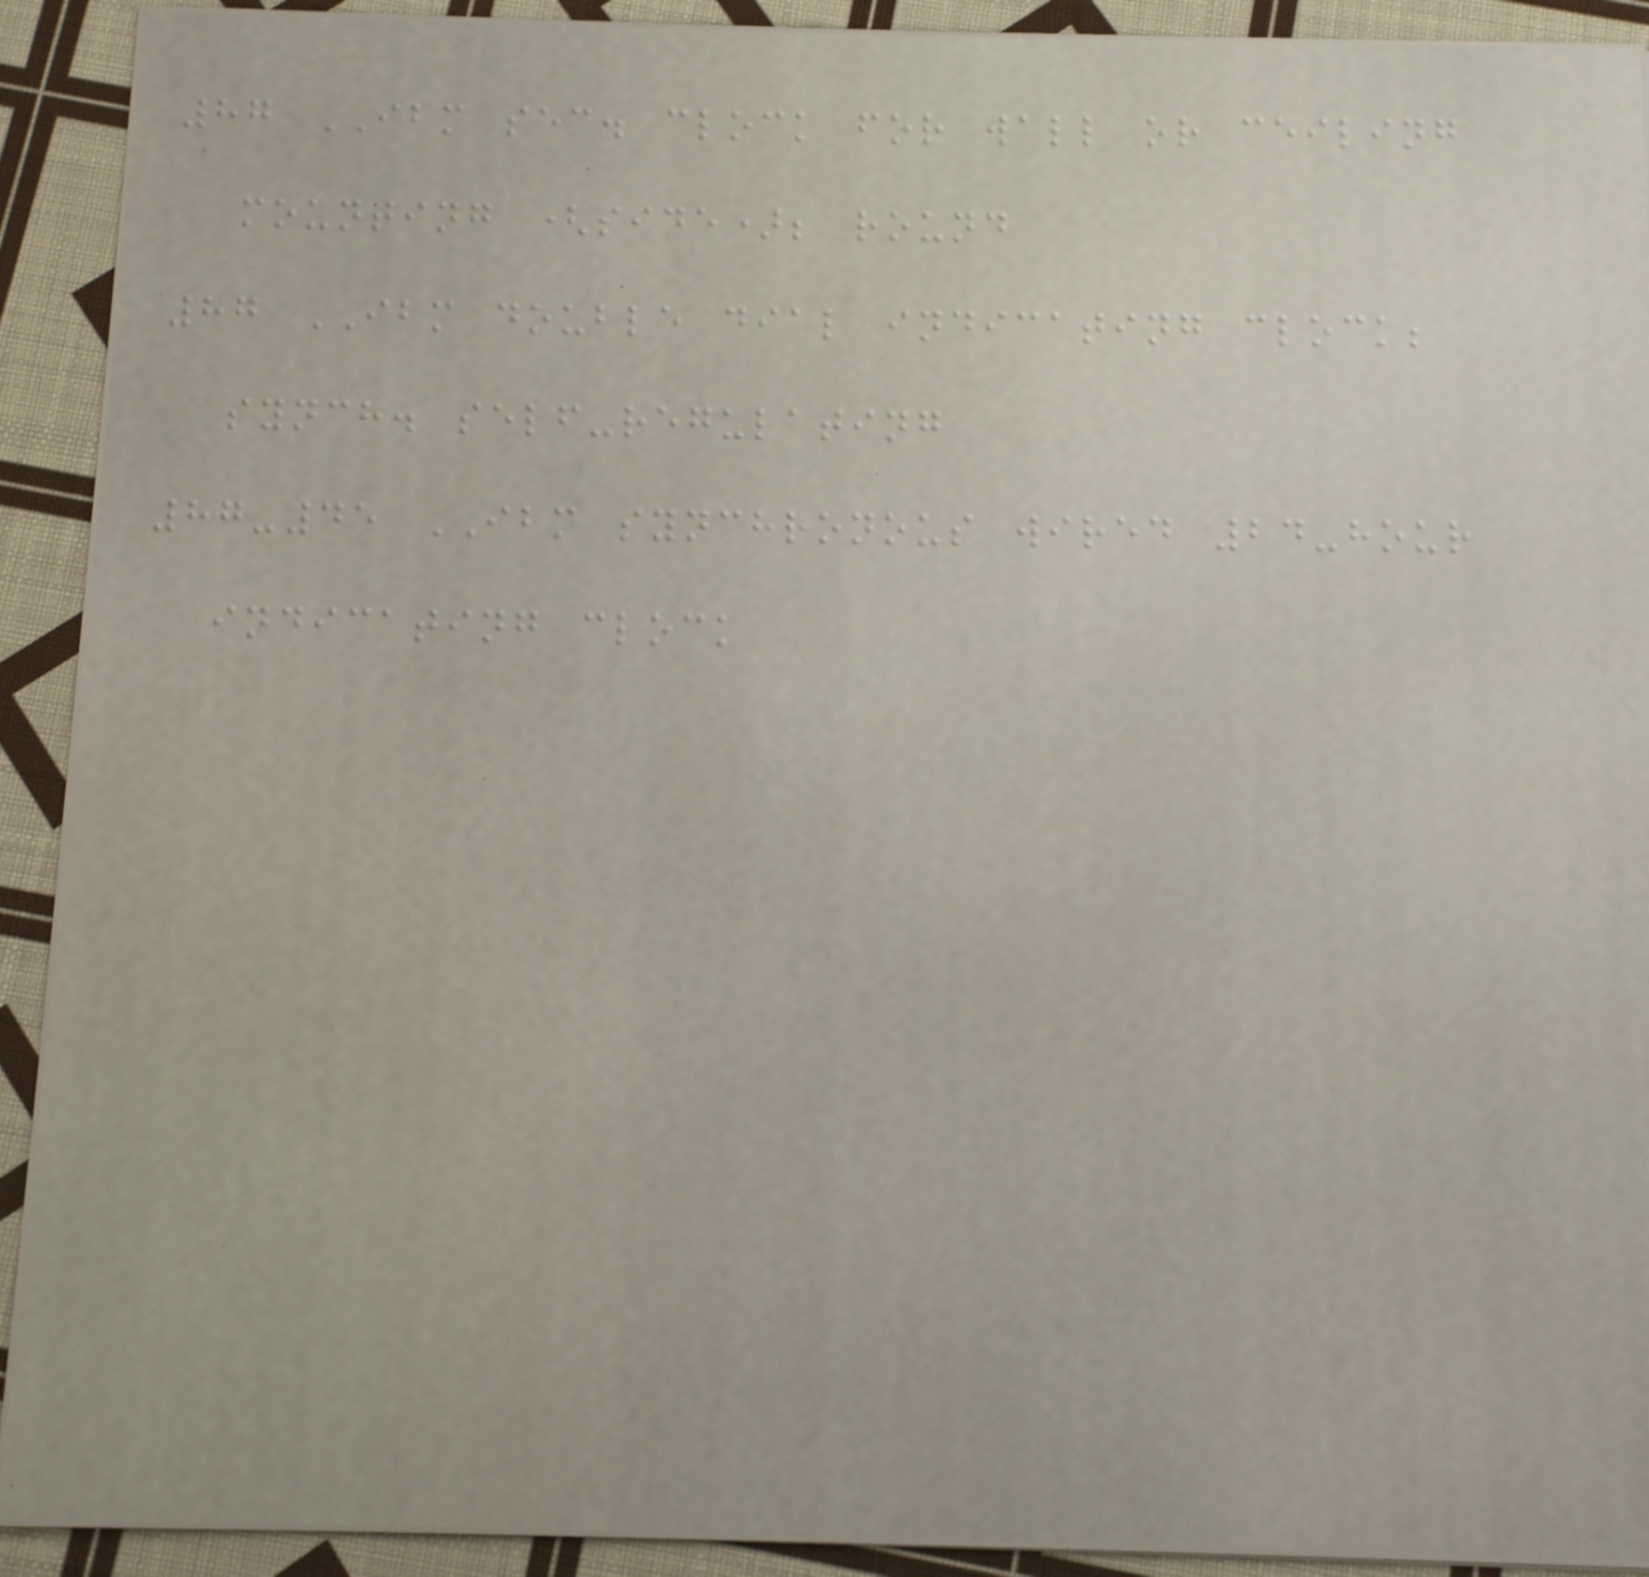87 IBM sec. clock for wall or ceiling
mounting (side); round
87 IBM double dial indicating clock;
synch. self-regulating
87-45 IBM synchronous wired 24-hour
indicating clock
